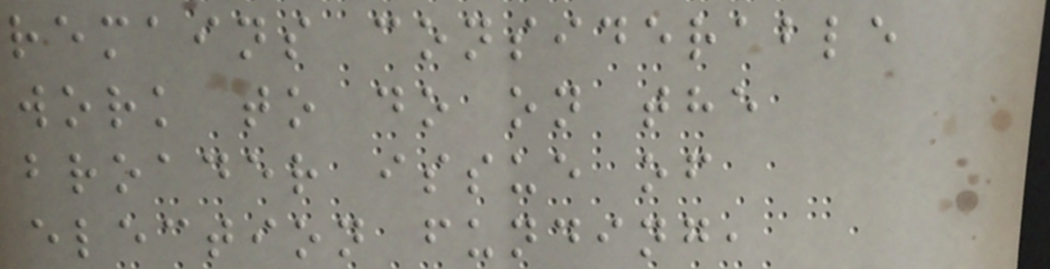remains considerable
work to do on the
broader issue of
election funding,
